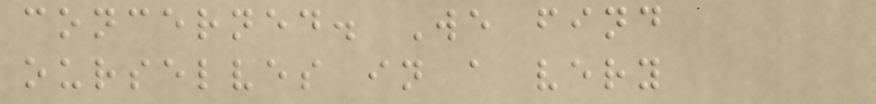concerned. We find
ourselves in a very
